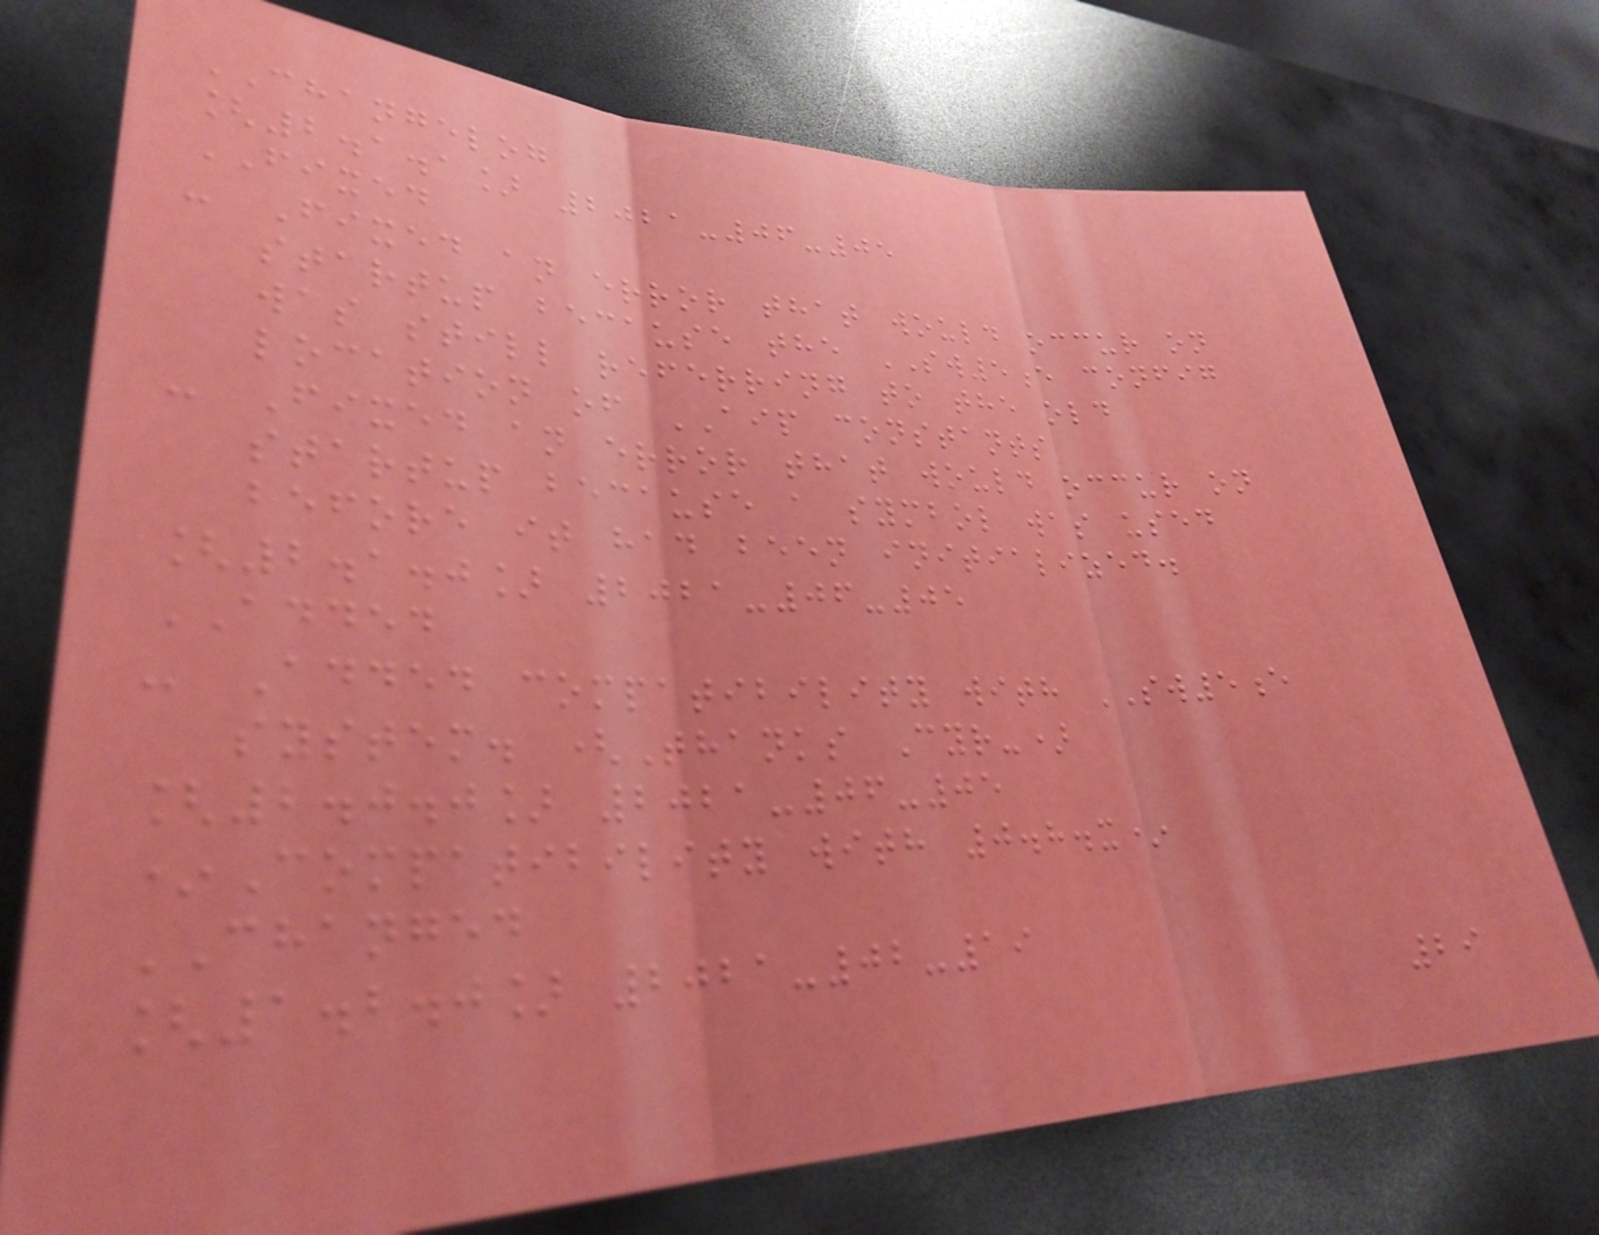CHANGELOG
[2.1.1] 2021-06-05
FIXED
- Fixed an error that would occur on
startup because the SW5e config
was still referring to the old
location of AIP constants
- Fixed an error that would occur on
startup because a symbol was used
before it had been initialized.
[2.1.0] 2021-06-05
ADDED
- Added compatibility with SW5e
system. (Thanks Cyr-)
[2.0.0] 2021-06-05
*Compatibility with 0.8.x*
CHANGED
[1.2.0] 2021-02-19
29
